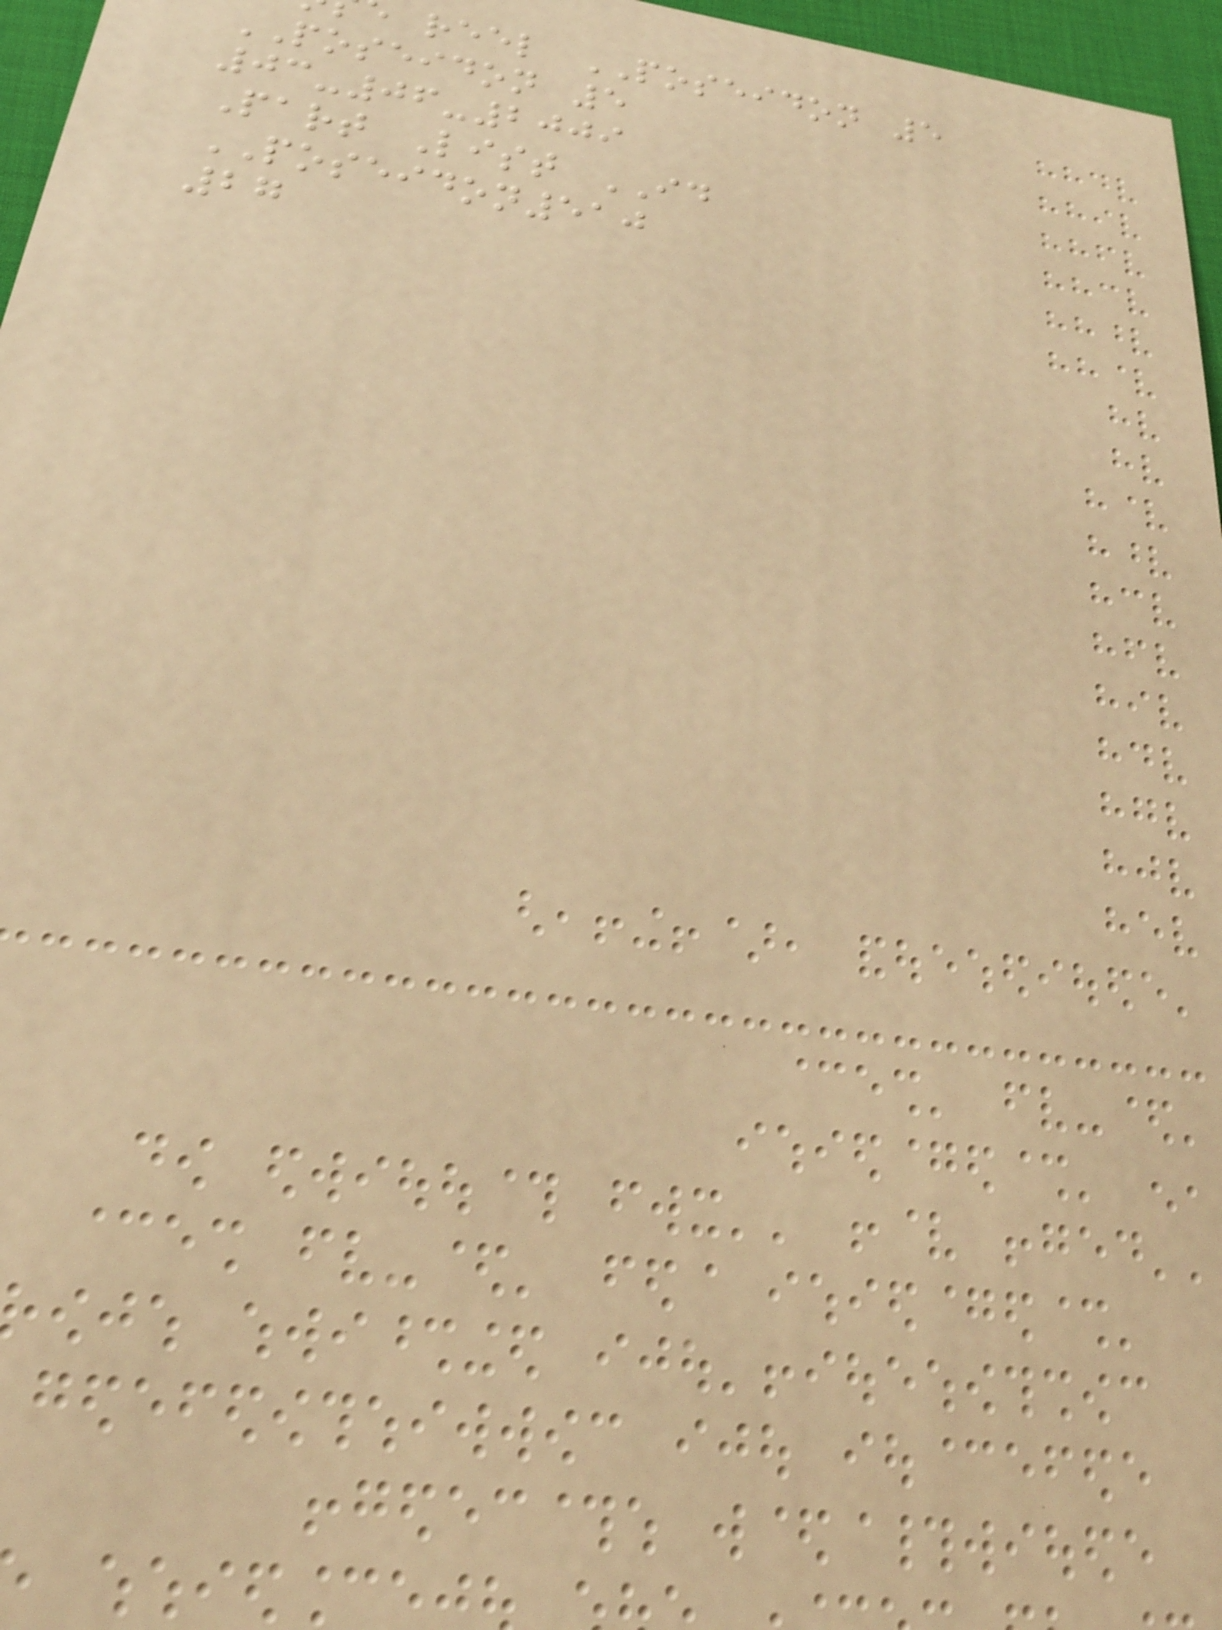reel POSEIDON 5
POSEIDON 5
03-06-2009
Part List ID
POSEIDON510
27
